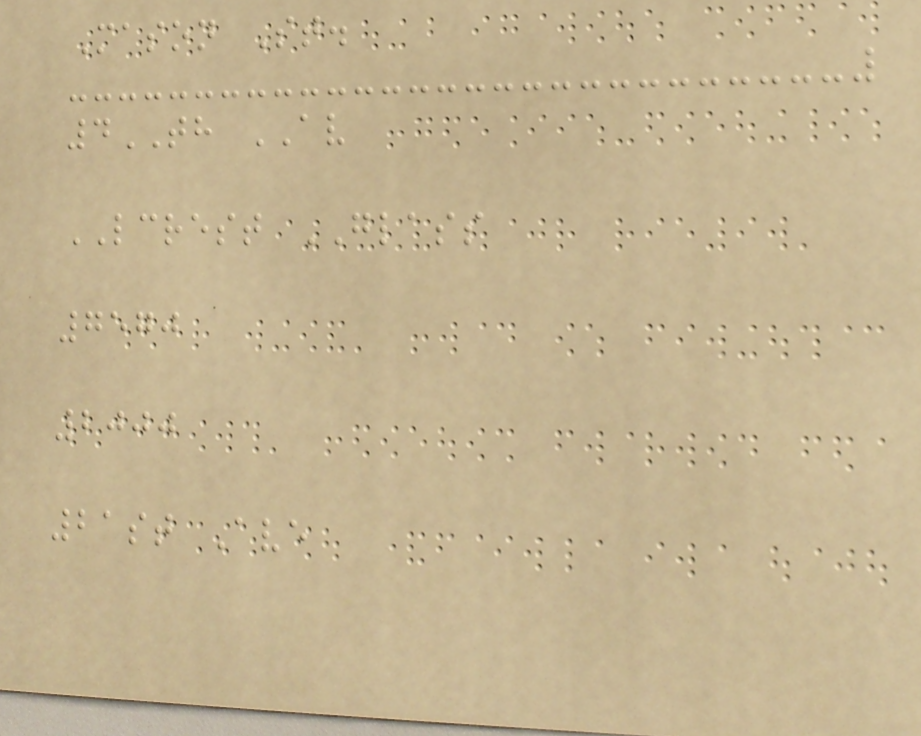Mason St.
4TH AV
LCREST GLASS
7570
2000
21st Ave
